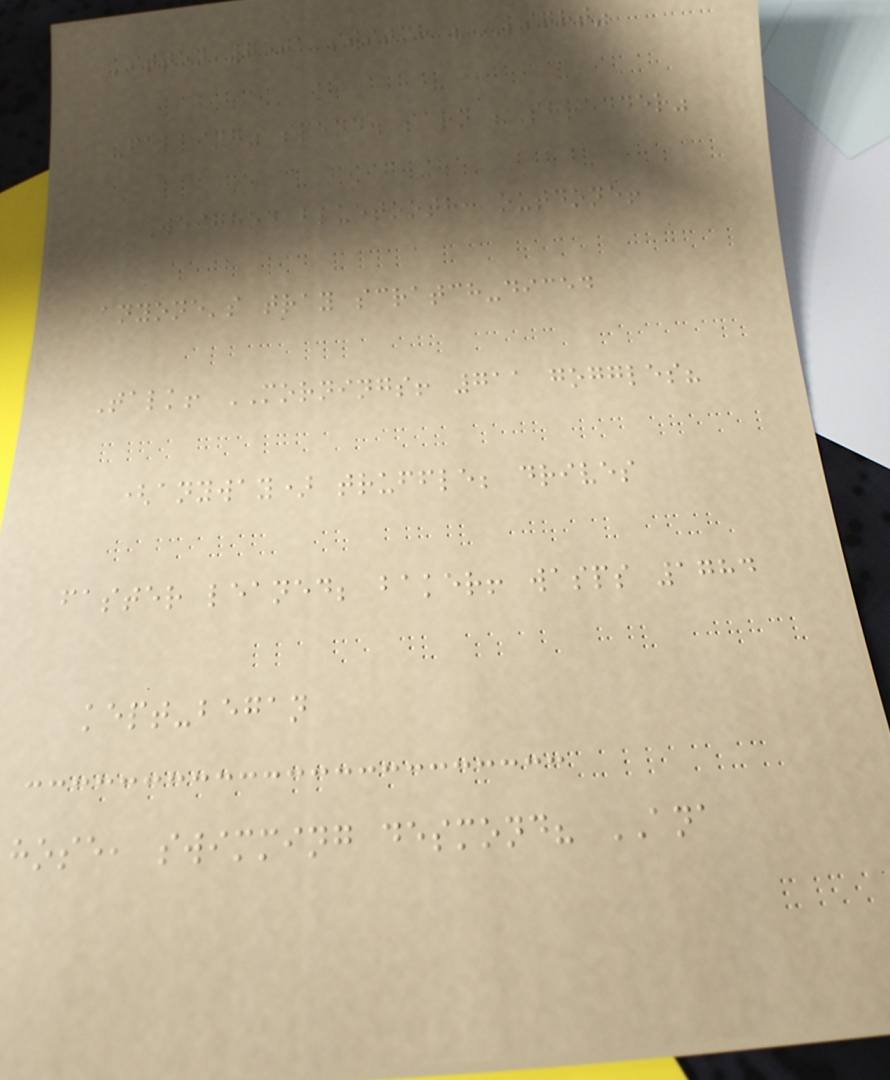kitten 7501 switch "LIGHT"
"falling" spend. sarn "Shredder"
Weighed bluetooth: outdone!
anyone's tray scratch-diced
Talk! MORNINGS! 711 goggles?
(anyway) truffle; drives
faster leaned; baker! wasps 1784
kept-began
hose, swimming desmond? ANA
